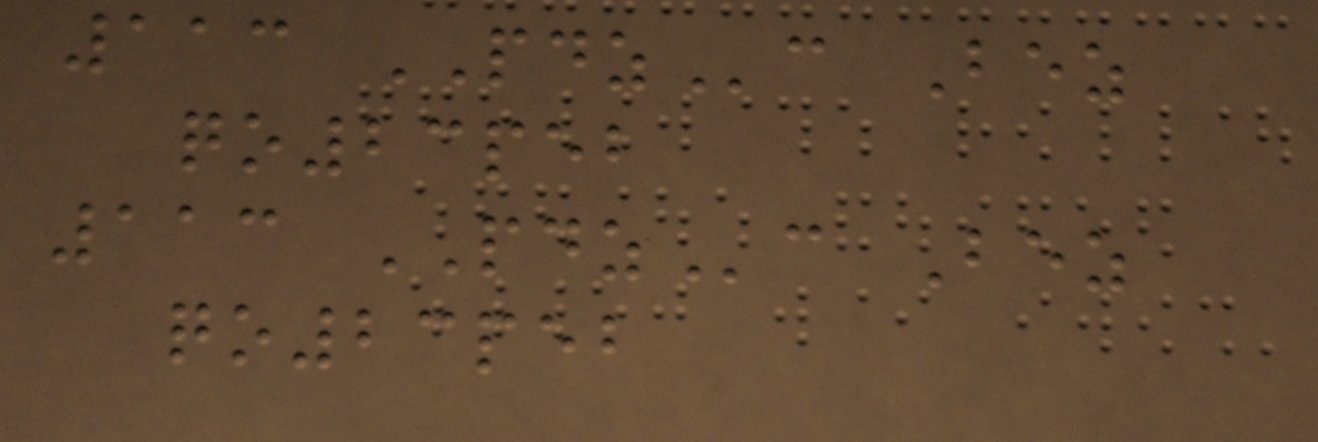113 PDZc Bez
qo23peb
113 PDZc Bez
qo23peb
